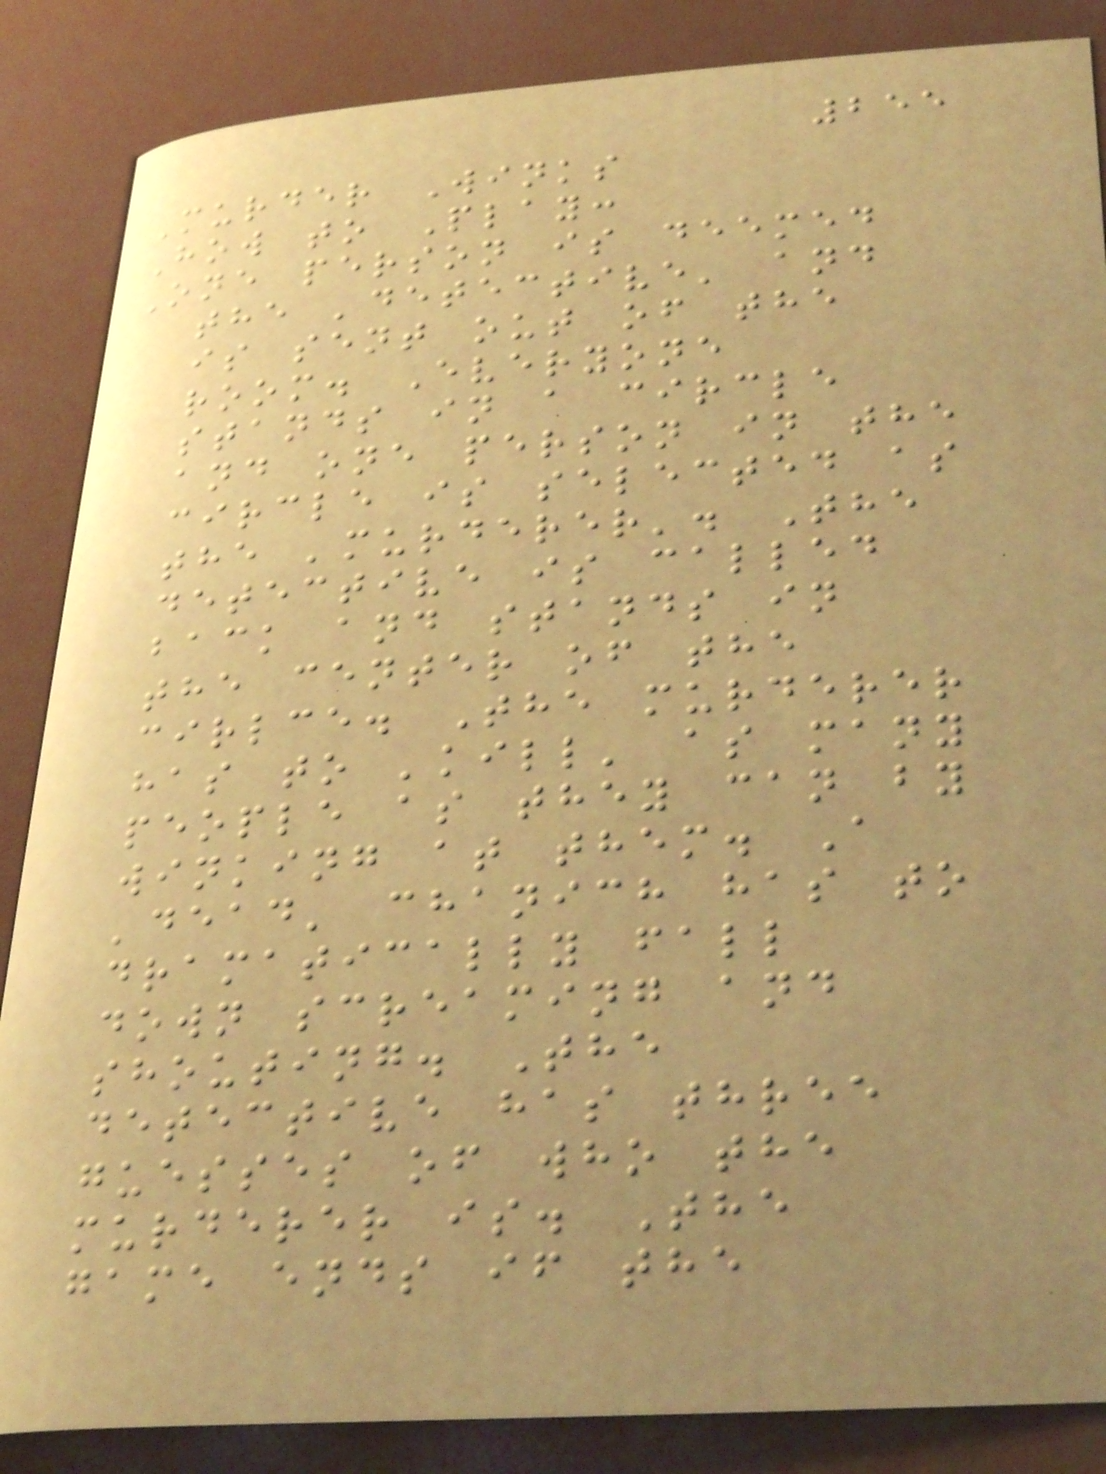255
Murder Winks
How to Play:
One person is deemed
the 'detective' and
is sent out of the
room. Everyone
stands in a circle
and one person in the
circle is selected as
the 'murderer'. The
detective is called
back and stands in
the center of the
cirlce. The murderer
has to 'kill' as many
people as they can by
winking at them. A
'dead' chanich has to
dramatically fall
down screaming and
shouting. The
detective has three
guesses of who the
murderer is. The
game ends if the
